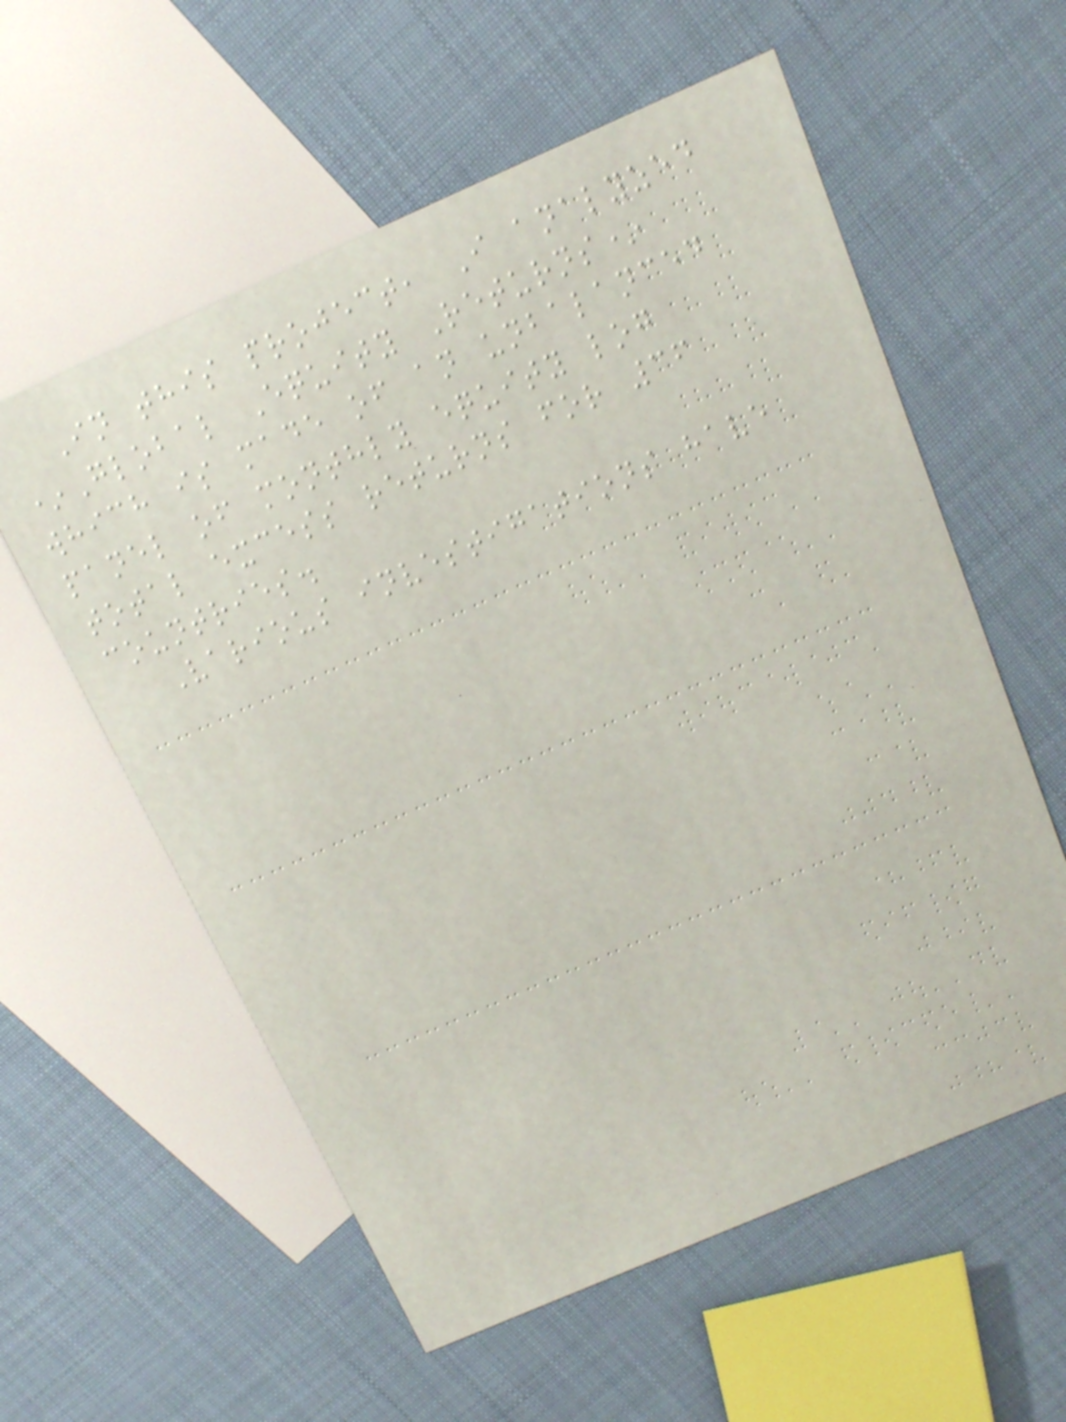In this project, I analyzed
*Global Equity Returns*
which is made of an unbalanced
panel of monthly equity log
total excess returns for 36
countries.
Various investigations have
